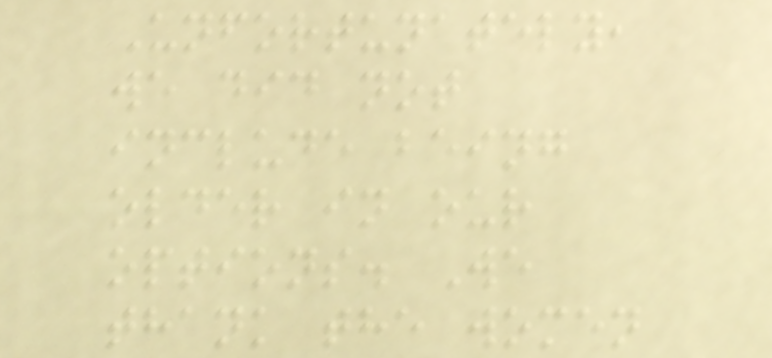Unfortunately,
we did not
include being
older in our
options. We
thank the women
